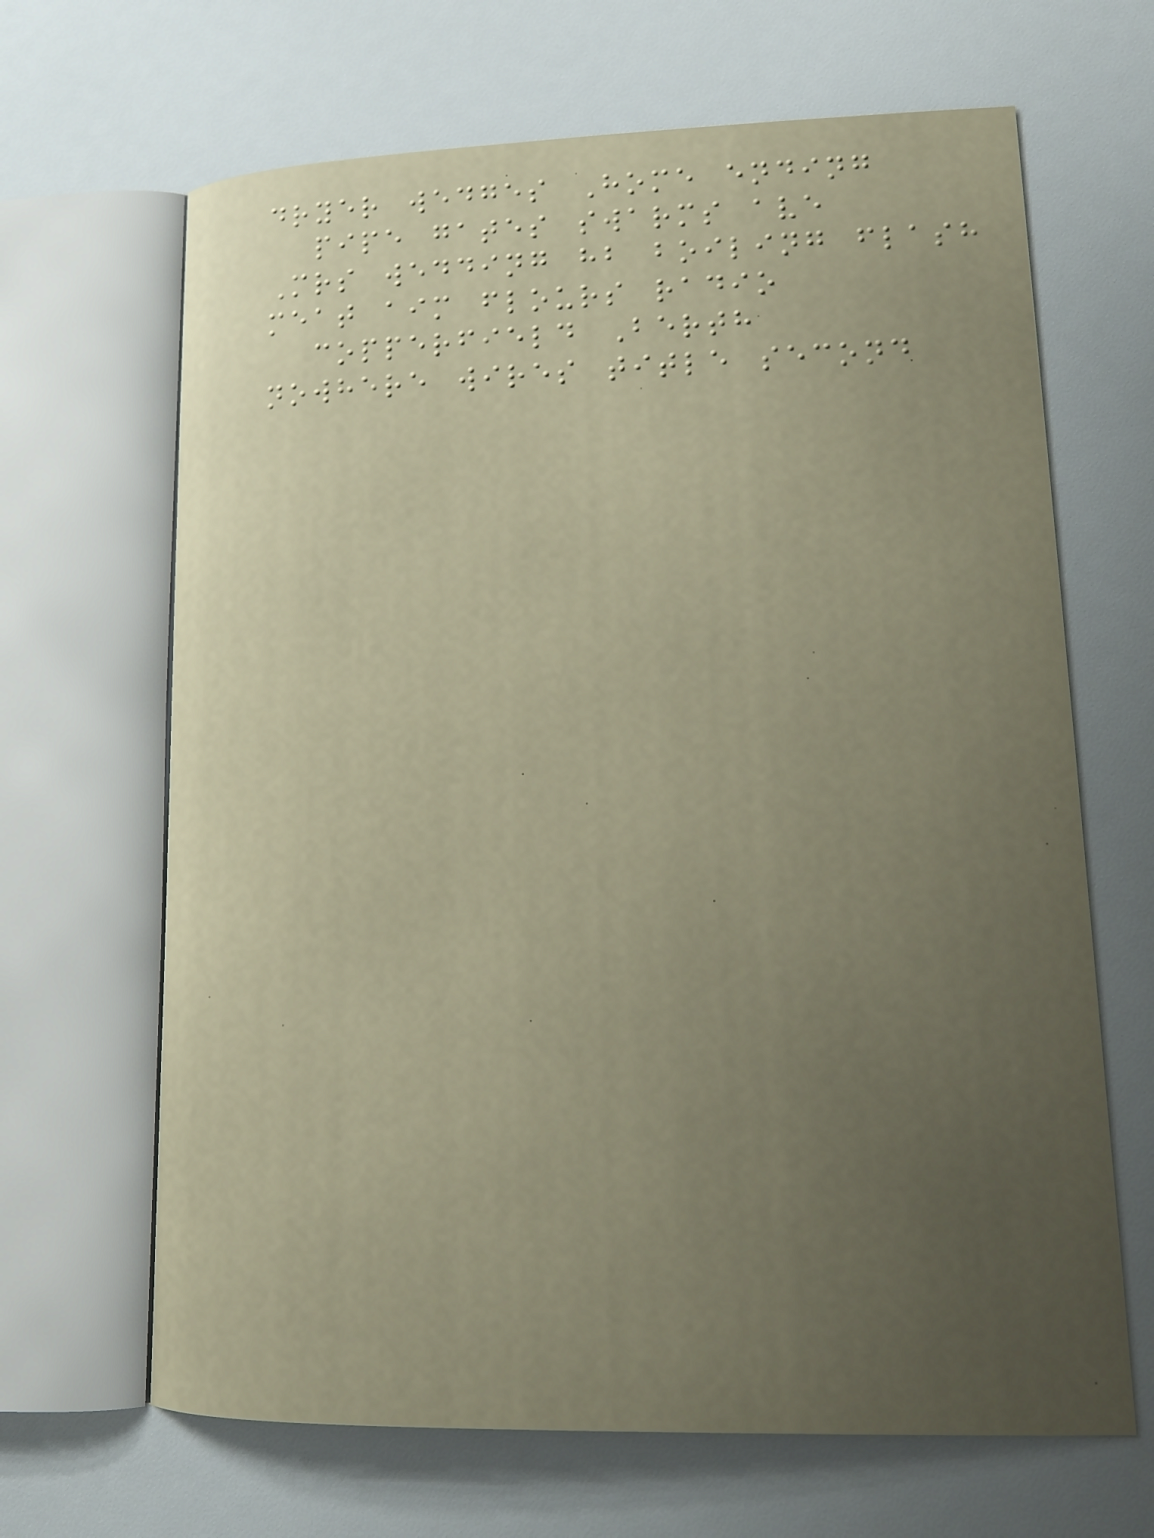dryer wedges Home ending
pipe gates swarms ave
Mrs wedding hb boiling flash
meat aim flours radio
copperfield Berth
nowhere wires title second
